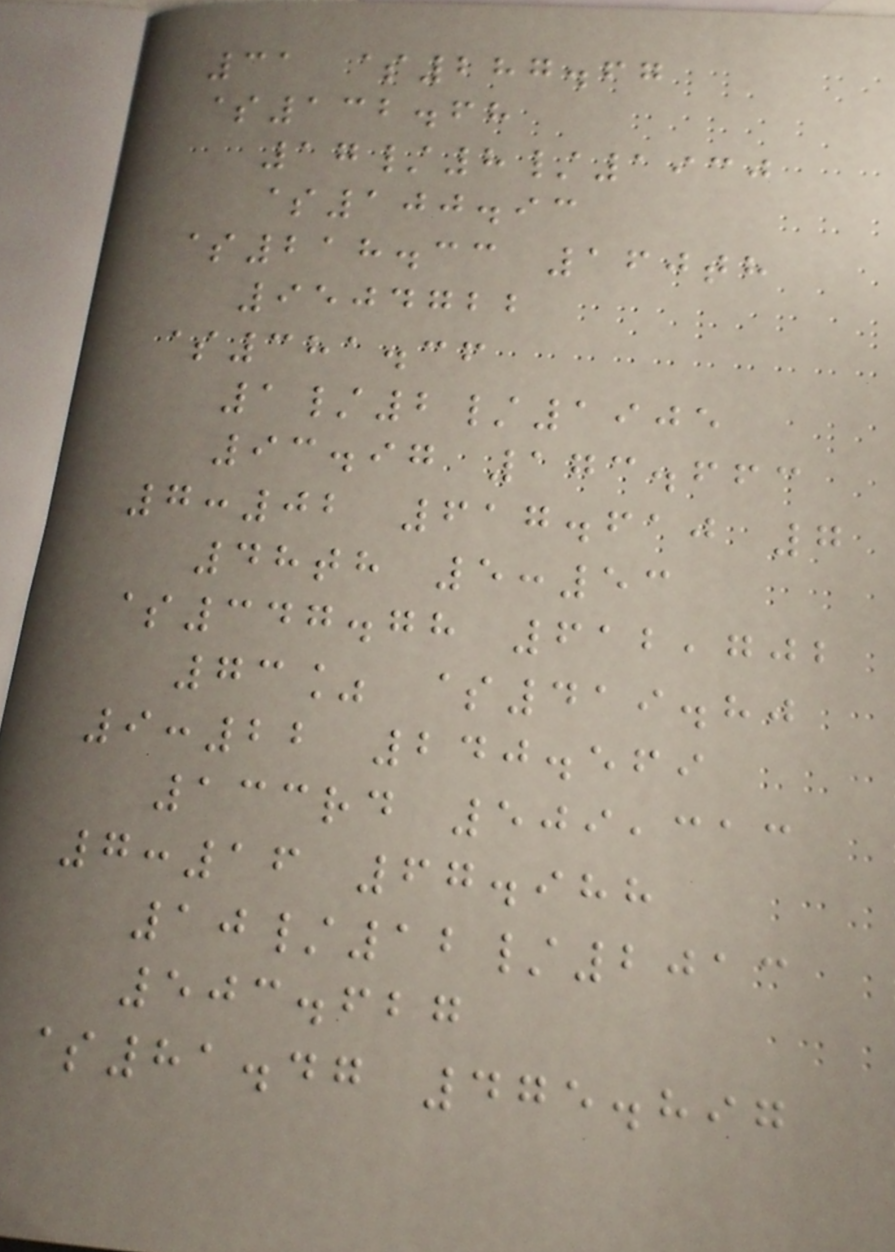31 $287.67
$132.68
17/8/1930
$100.93
$218.33 160th
9504722
$381.36
1/2/1905
93.97 173.663
7:02 617.610 7
48th 5:53
$347.78 612,702
73% $419.80
9:22 240.569
133rd 509,313
7:16 67.988
10/12/2013
503.627
$81.47 475.897
